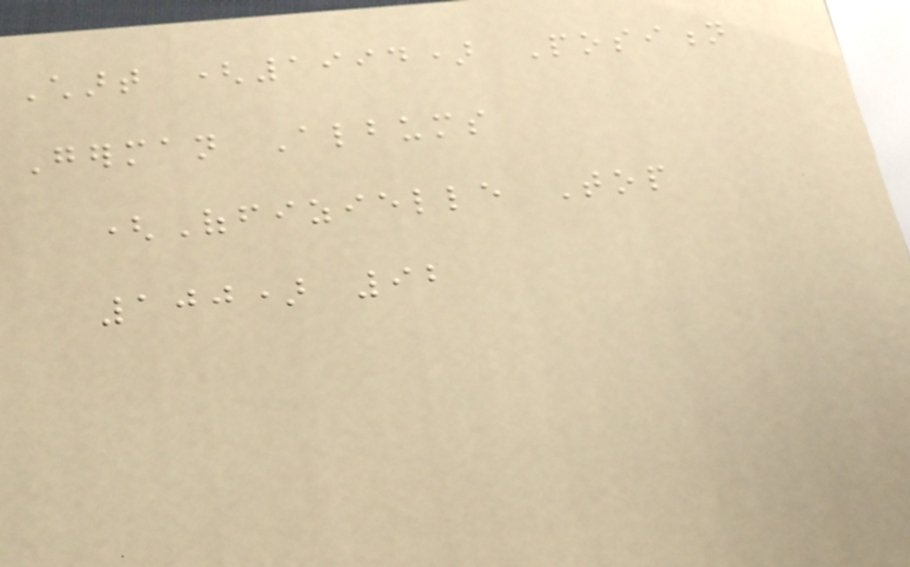Chart (1994) Position
German Albums
(Offizielle Top
100) 92
